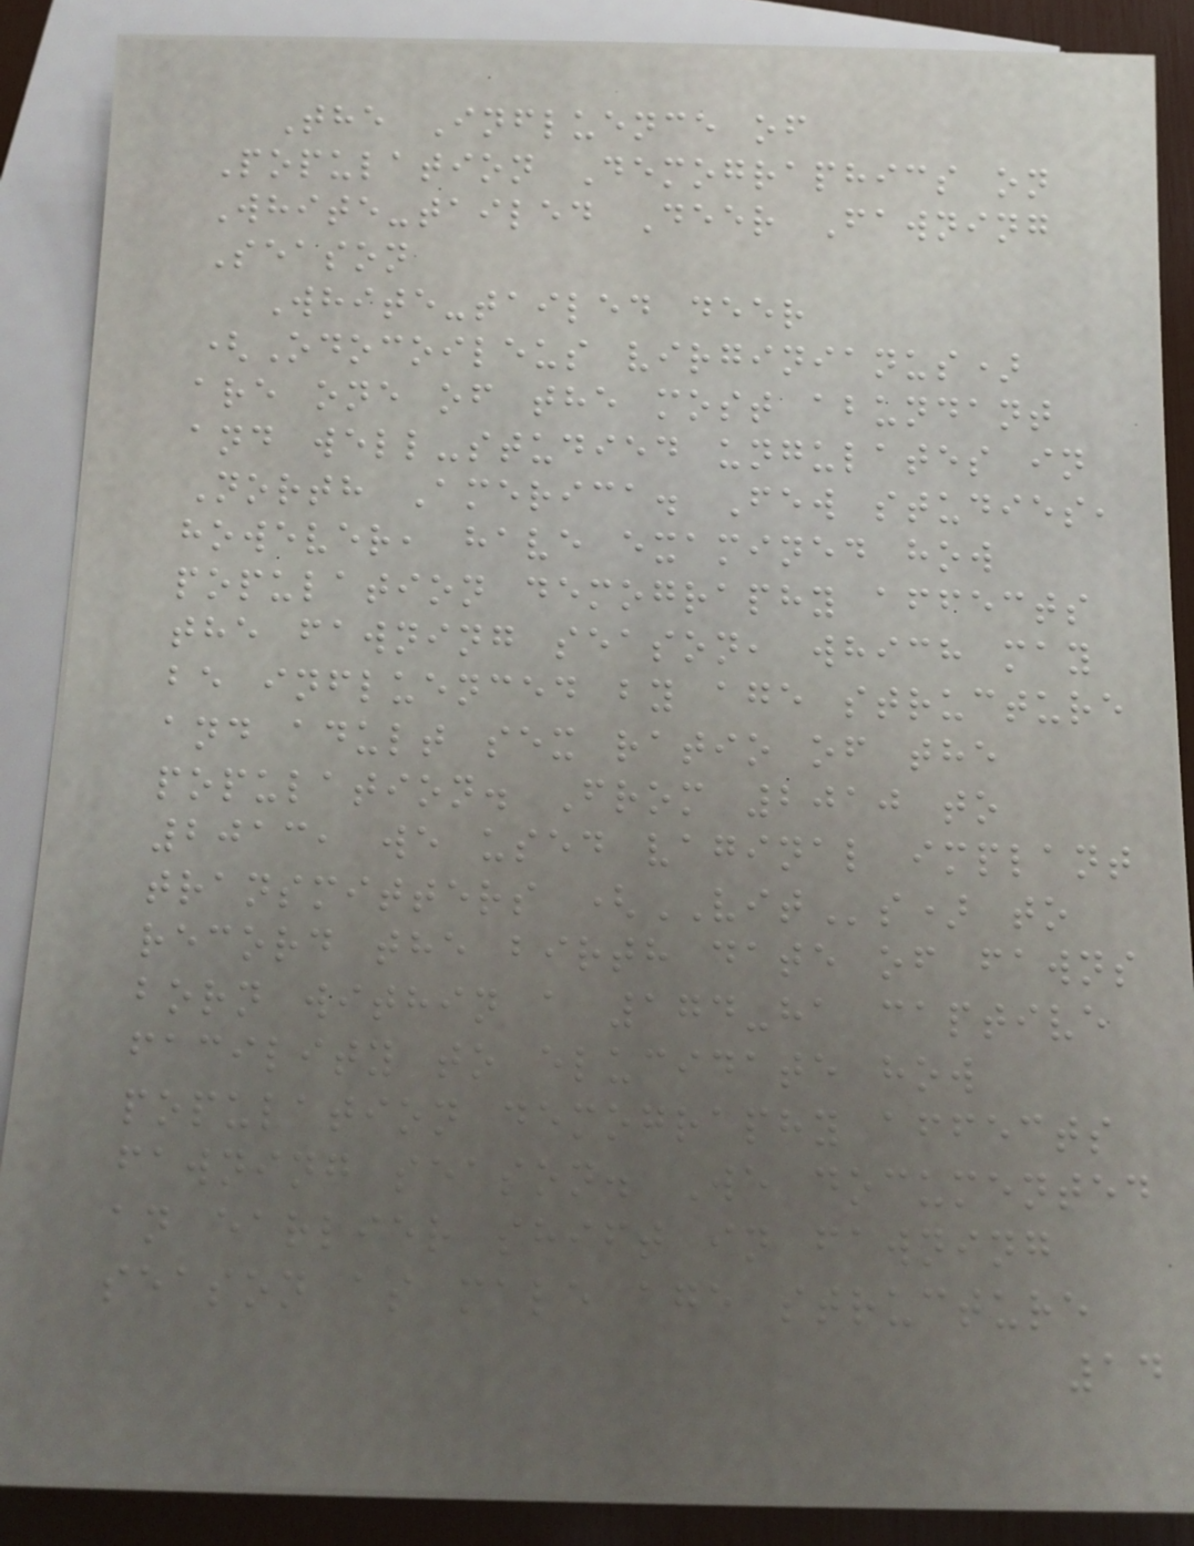The Influence of
Population Demographics on
White-tailed Deer Fawning
Season
White-tailed deer
(Odocoileus virginianus)
are one of the most abundant
and well-studied ungulates in
North America. Few studies,
however, have examined how
population demography affects
the fawning season, which may
be influenced by age structure
and adult sex ratio of the
population. From 2010 to
2013, we used vaginal implant
transmitters (VITs) to
record the birth date of fawns
born within a 174-ha captive
facility to elucidate how
population demography affects
fawning season. We documented
an earlier shift in fawning
season as male age structure
14
